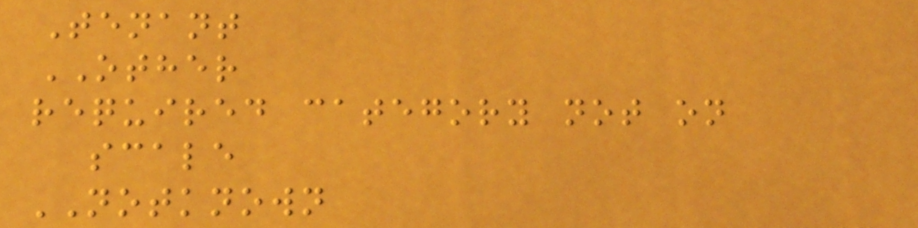Tenant
OTHER
required category not on
scale
NOTKNOWN
